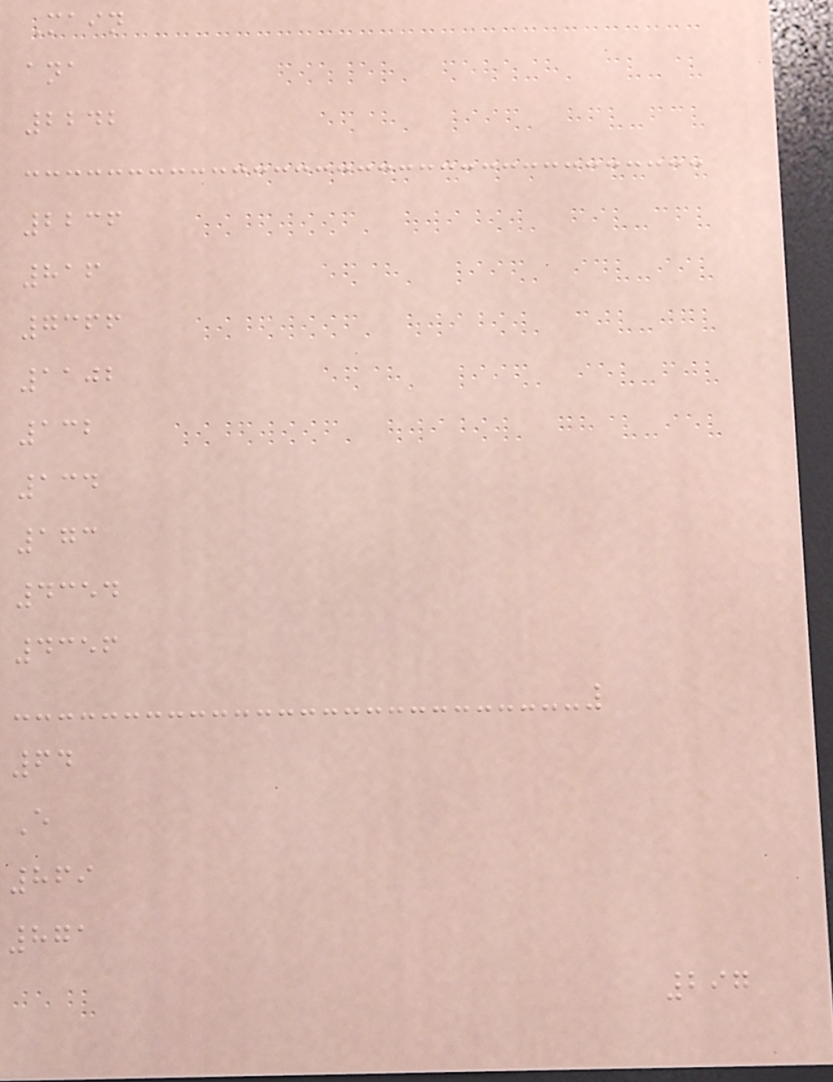Main
ana
2242
2236
816
7366
1102
132
134
173
4354
4356
64
E
869
871
297
